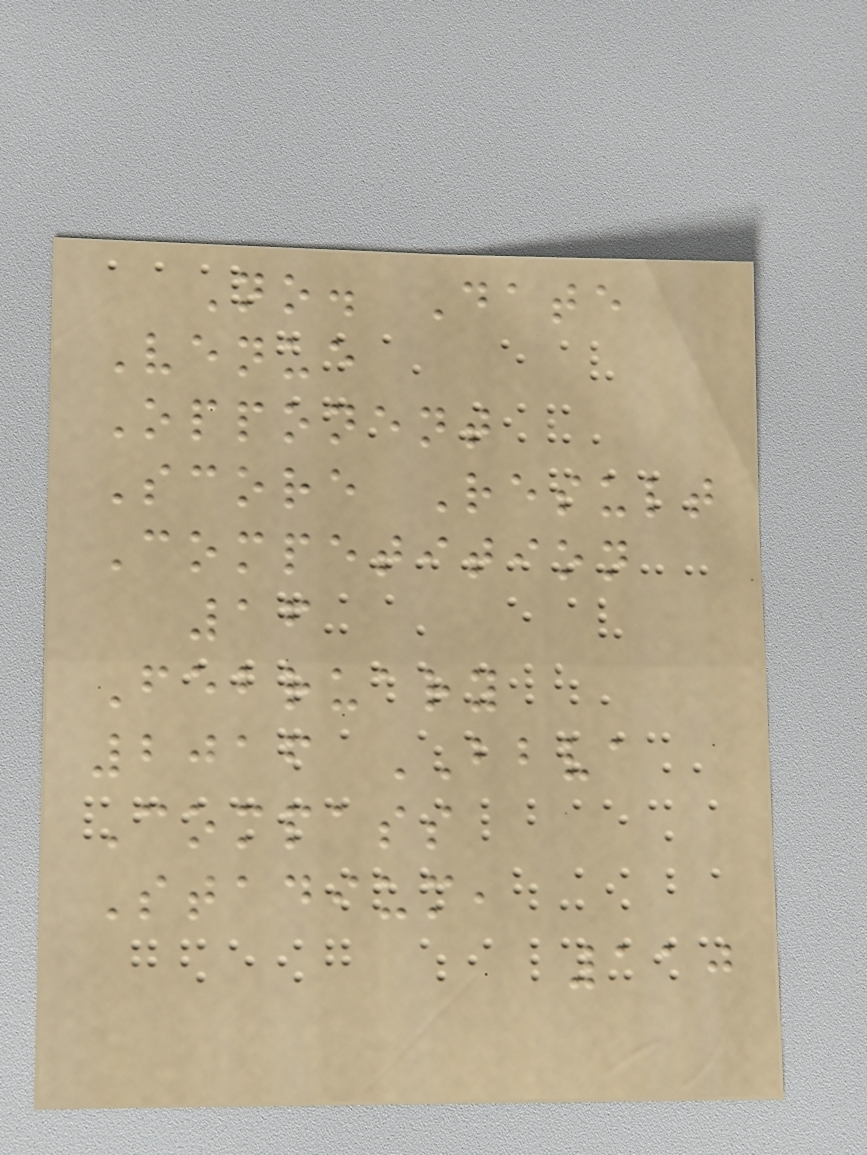No. Date
Venue
Opponent
Score Result
Competition
16
February
2016 BBVA
Compass
Stadium,
110
